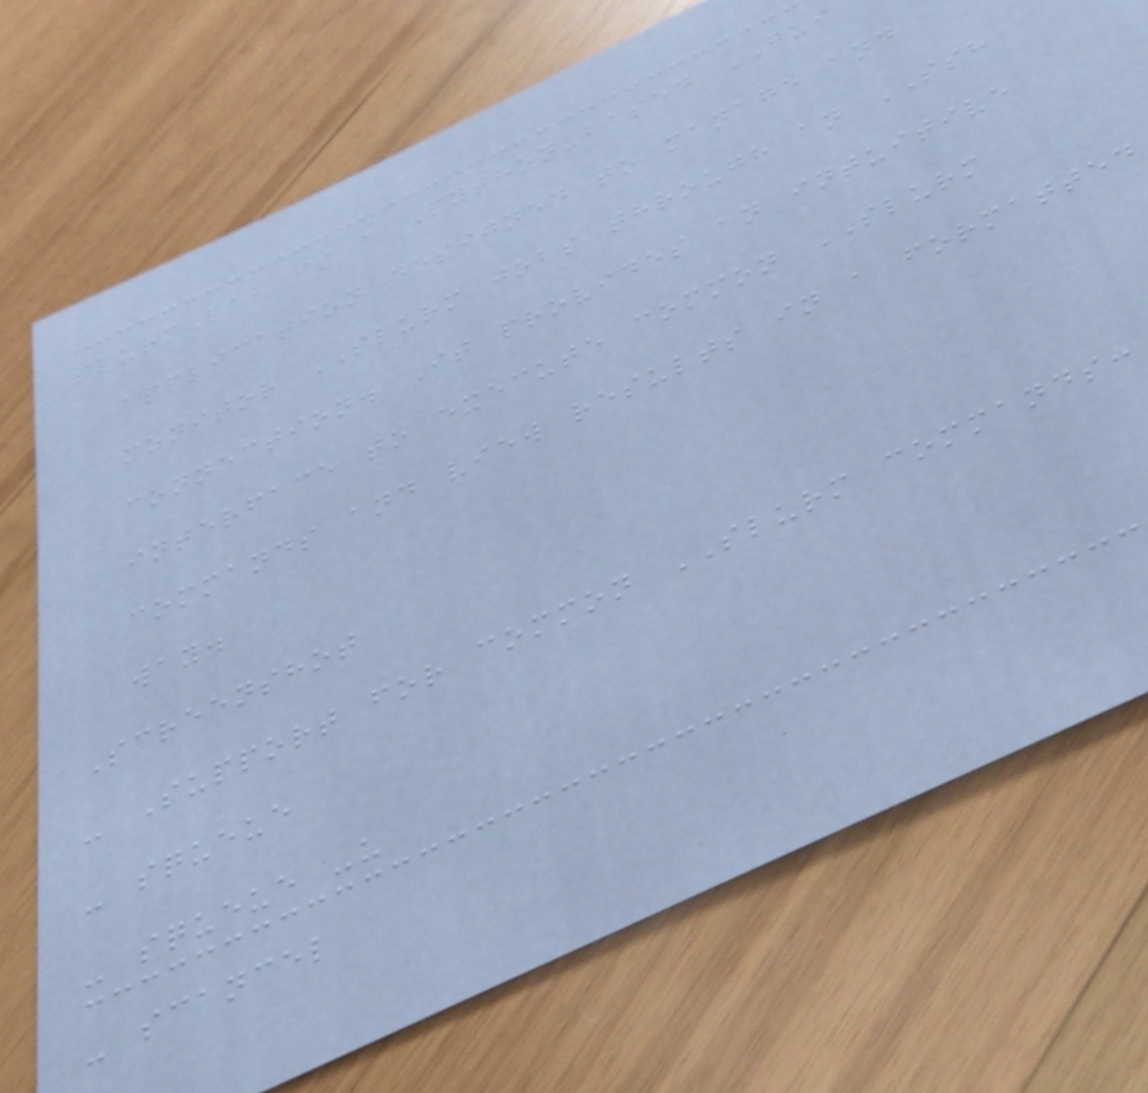slurmLab is a Python-based GUI
application designed to manage and
monitor SLURM jobs through an SSH
connection. It provides an intuitive
interface to execute common SLURM
commands and view results in a formatted
way.
Screenshot
- Support for common SLURM commands:
- squeue
- squeue -u
- scancel
